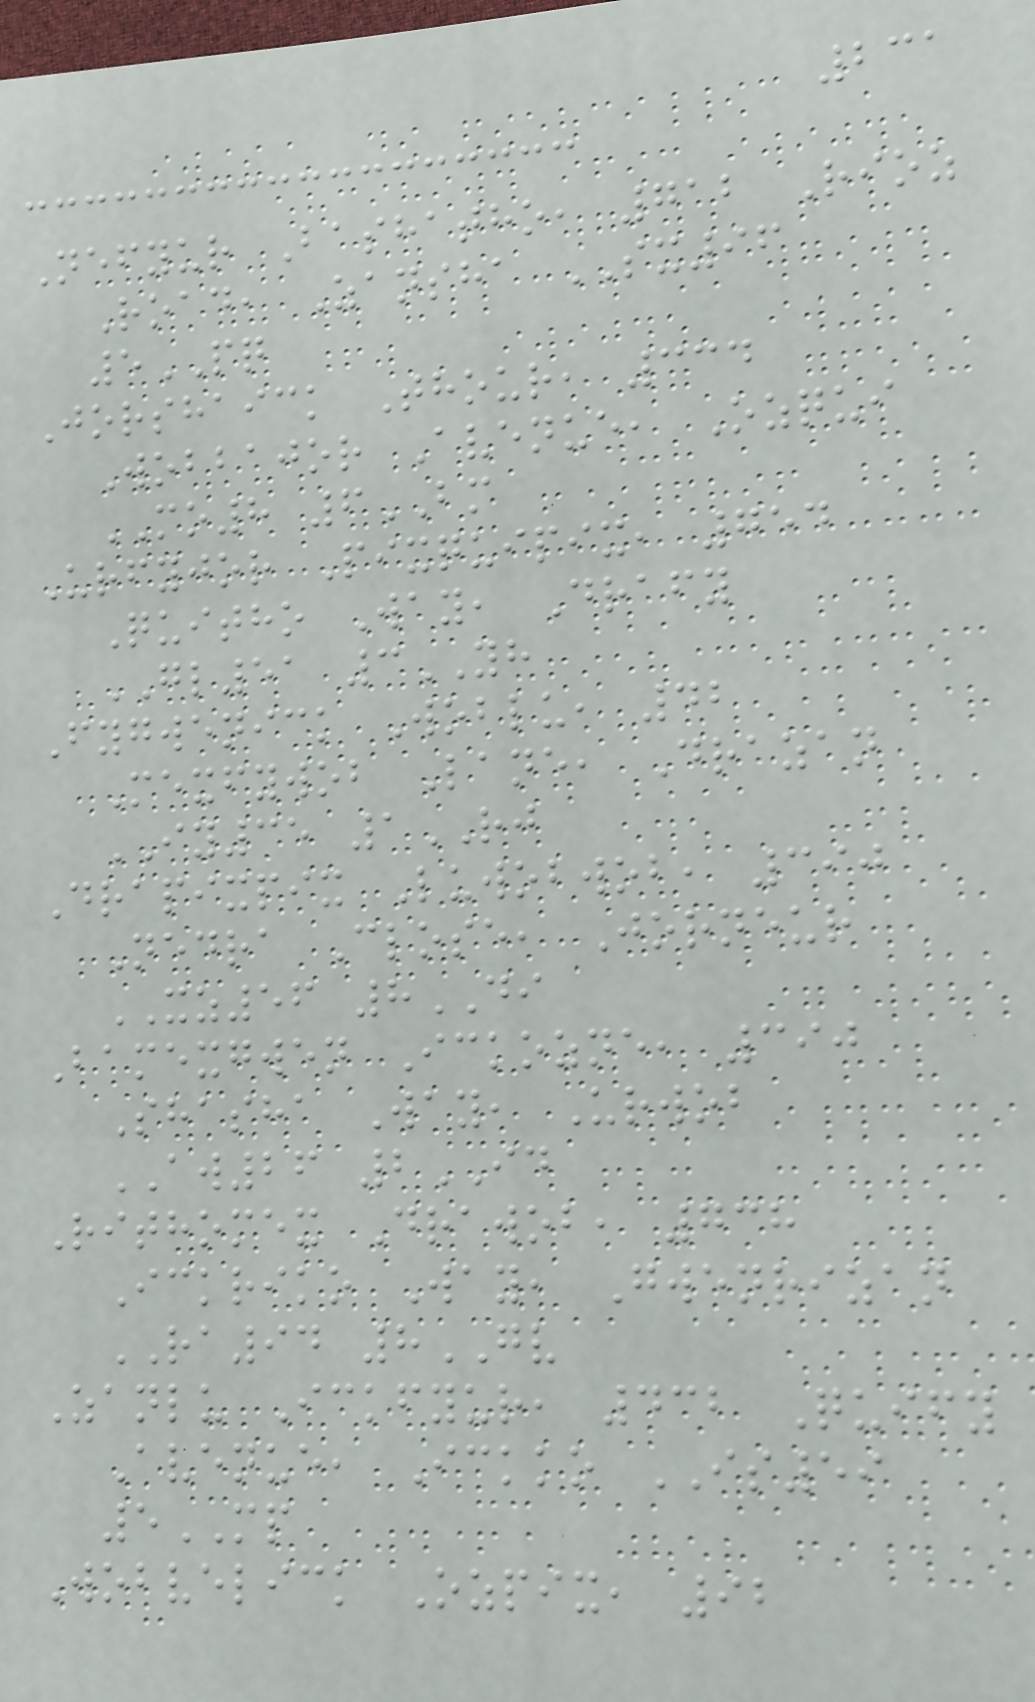231
Nefyur Bashatho, 712 Rioz
Road, Zansha SX96
5PQ
Jorshaick Thour, 334
Wobbajor Avenue, Ozqui
MO8 6BM
Urfyjor Pixquipix, 754
Quitho Way, Drafy
GL51 3YH
Fygwenick Woblu, 42
Mexfywob Lane, Drazan
IY35 1RJ
Drapixpix Luwobwob, 390
Nedra Close, Jorneur
XZ56 8DI
Bamexgwen Ickozne, 390
Shasha Way, Urwob
AW26 2ID
Rithomex Drawob, 738
Ickriko Way, Gwenrizan
RA94 8GV
Zanlu Ickfyur, 432 Quify
Avenue, Ickko IS59
5MP
Wobvelick Ozpix, 92
